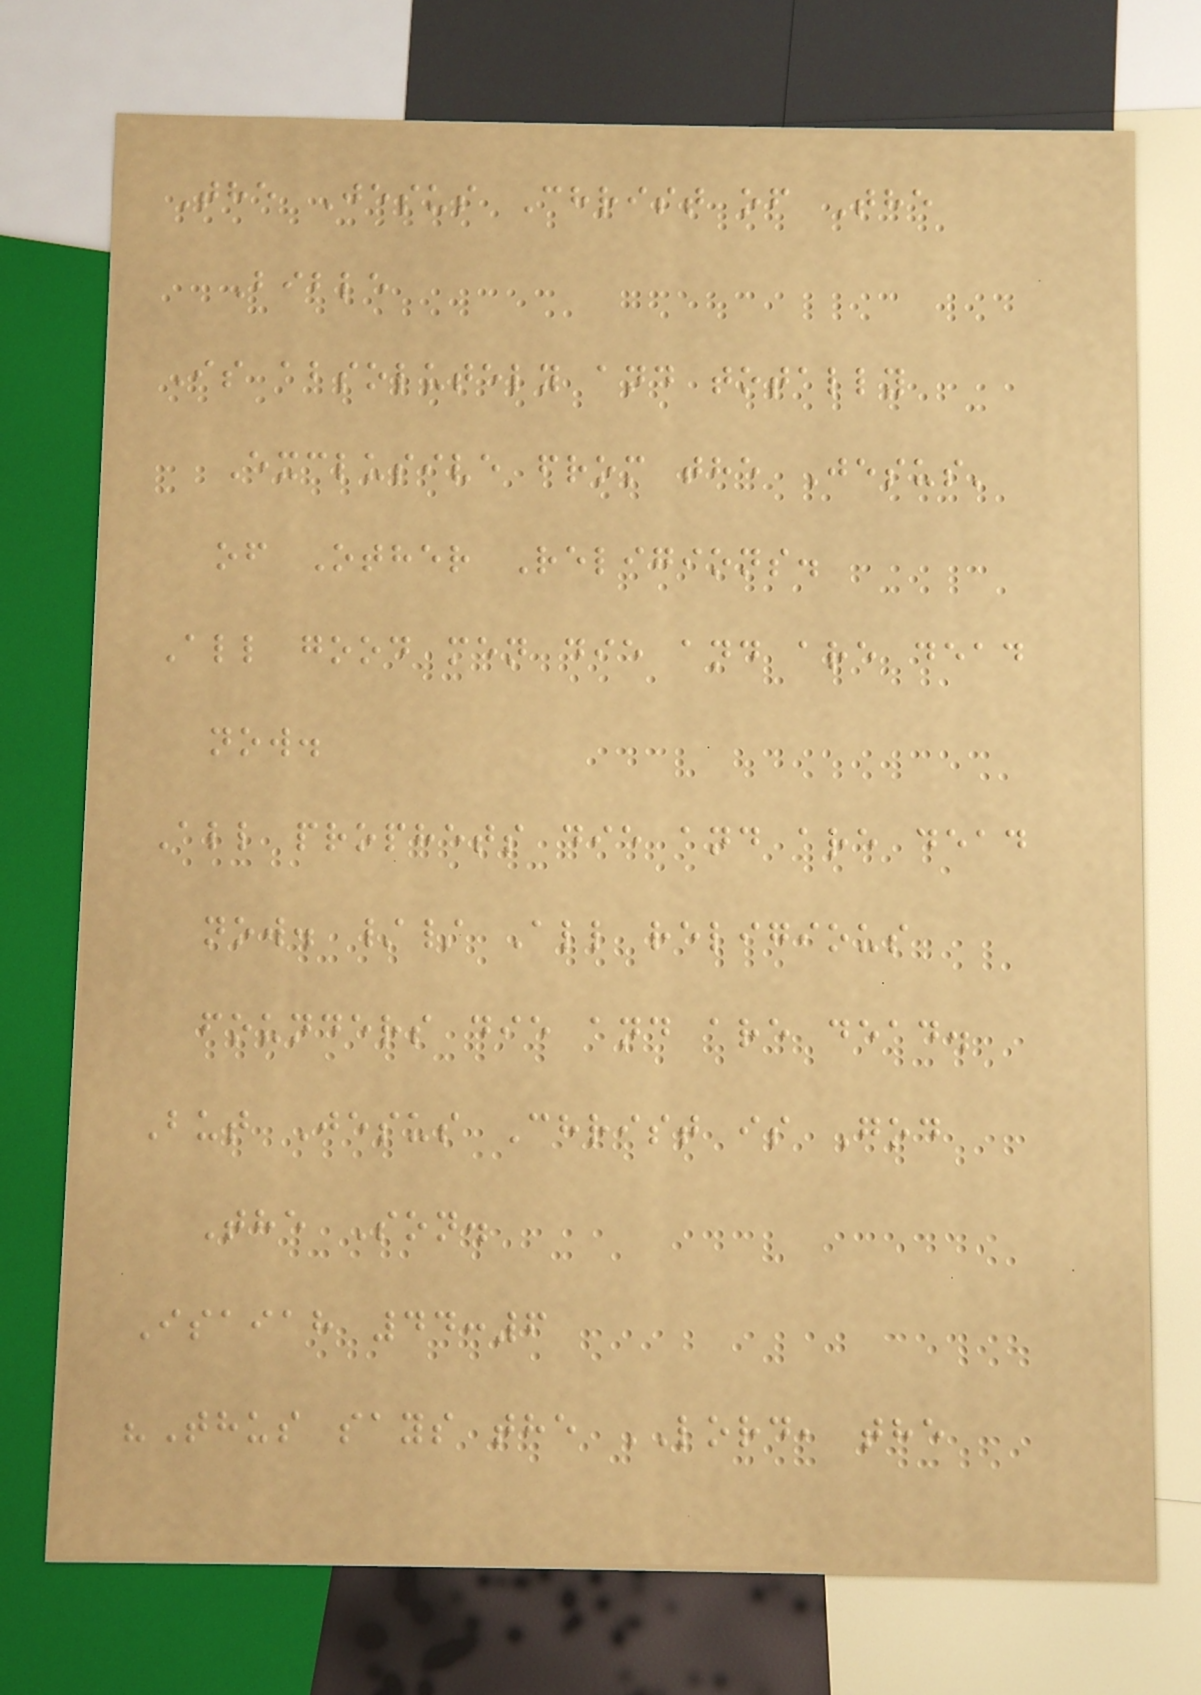The Jesus Christ of The
Bible
Is absolutely and totally
Exclusive from the Jesus'
of Other Religions.
All good men die and are dead
now.
All prophets die and are dead
now. // All religious
founders die and are dead.
But Jesus Christ is God
The Son.
Isaiah 44:6
"Thus says the LORD, the
